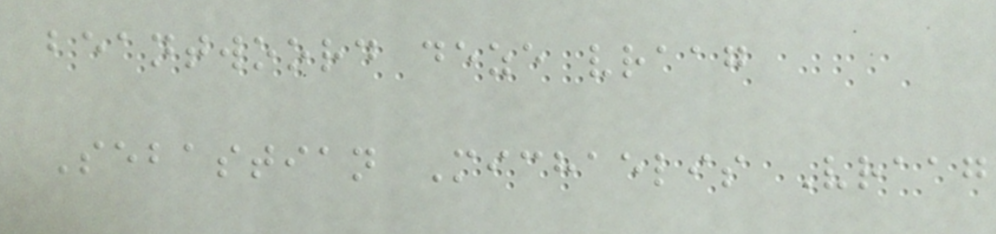beantwoord deze vraag
Sebastian Michaelis Vraag
